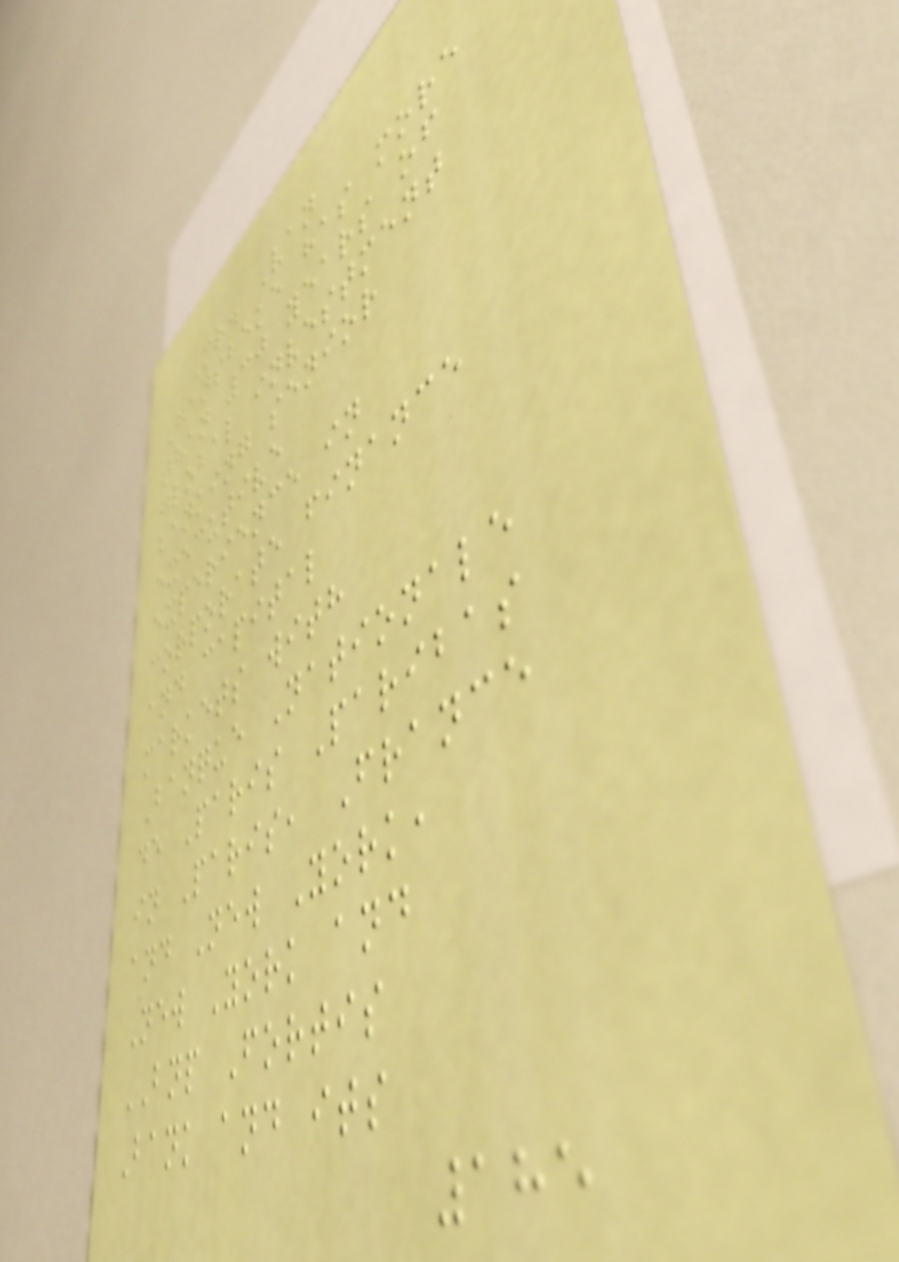Mr. Van
Gansbeke has more
than 30 years of
global investment
banking senior
executive
experience in
corporate finance
and capital
markets with
Banque Nationale
de Paris Paribas
in Paris, France
and New York,
New York and
BNP Fortis
Bank and its
185
